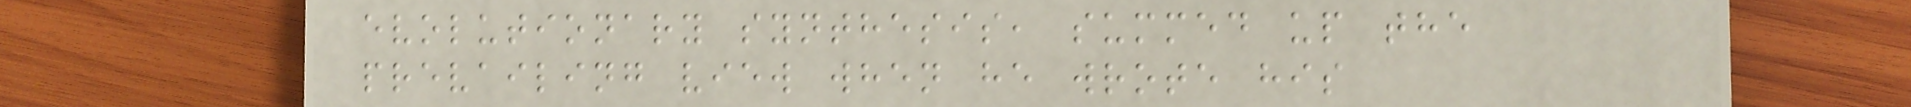evolutionary synthesis, summed up the
prevailing view when he wrote his
